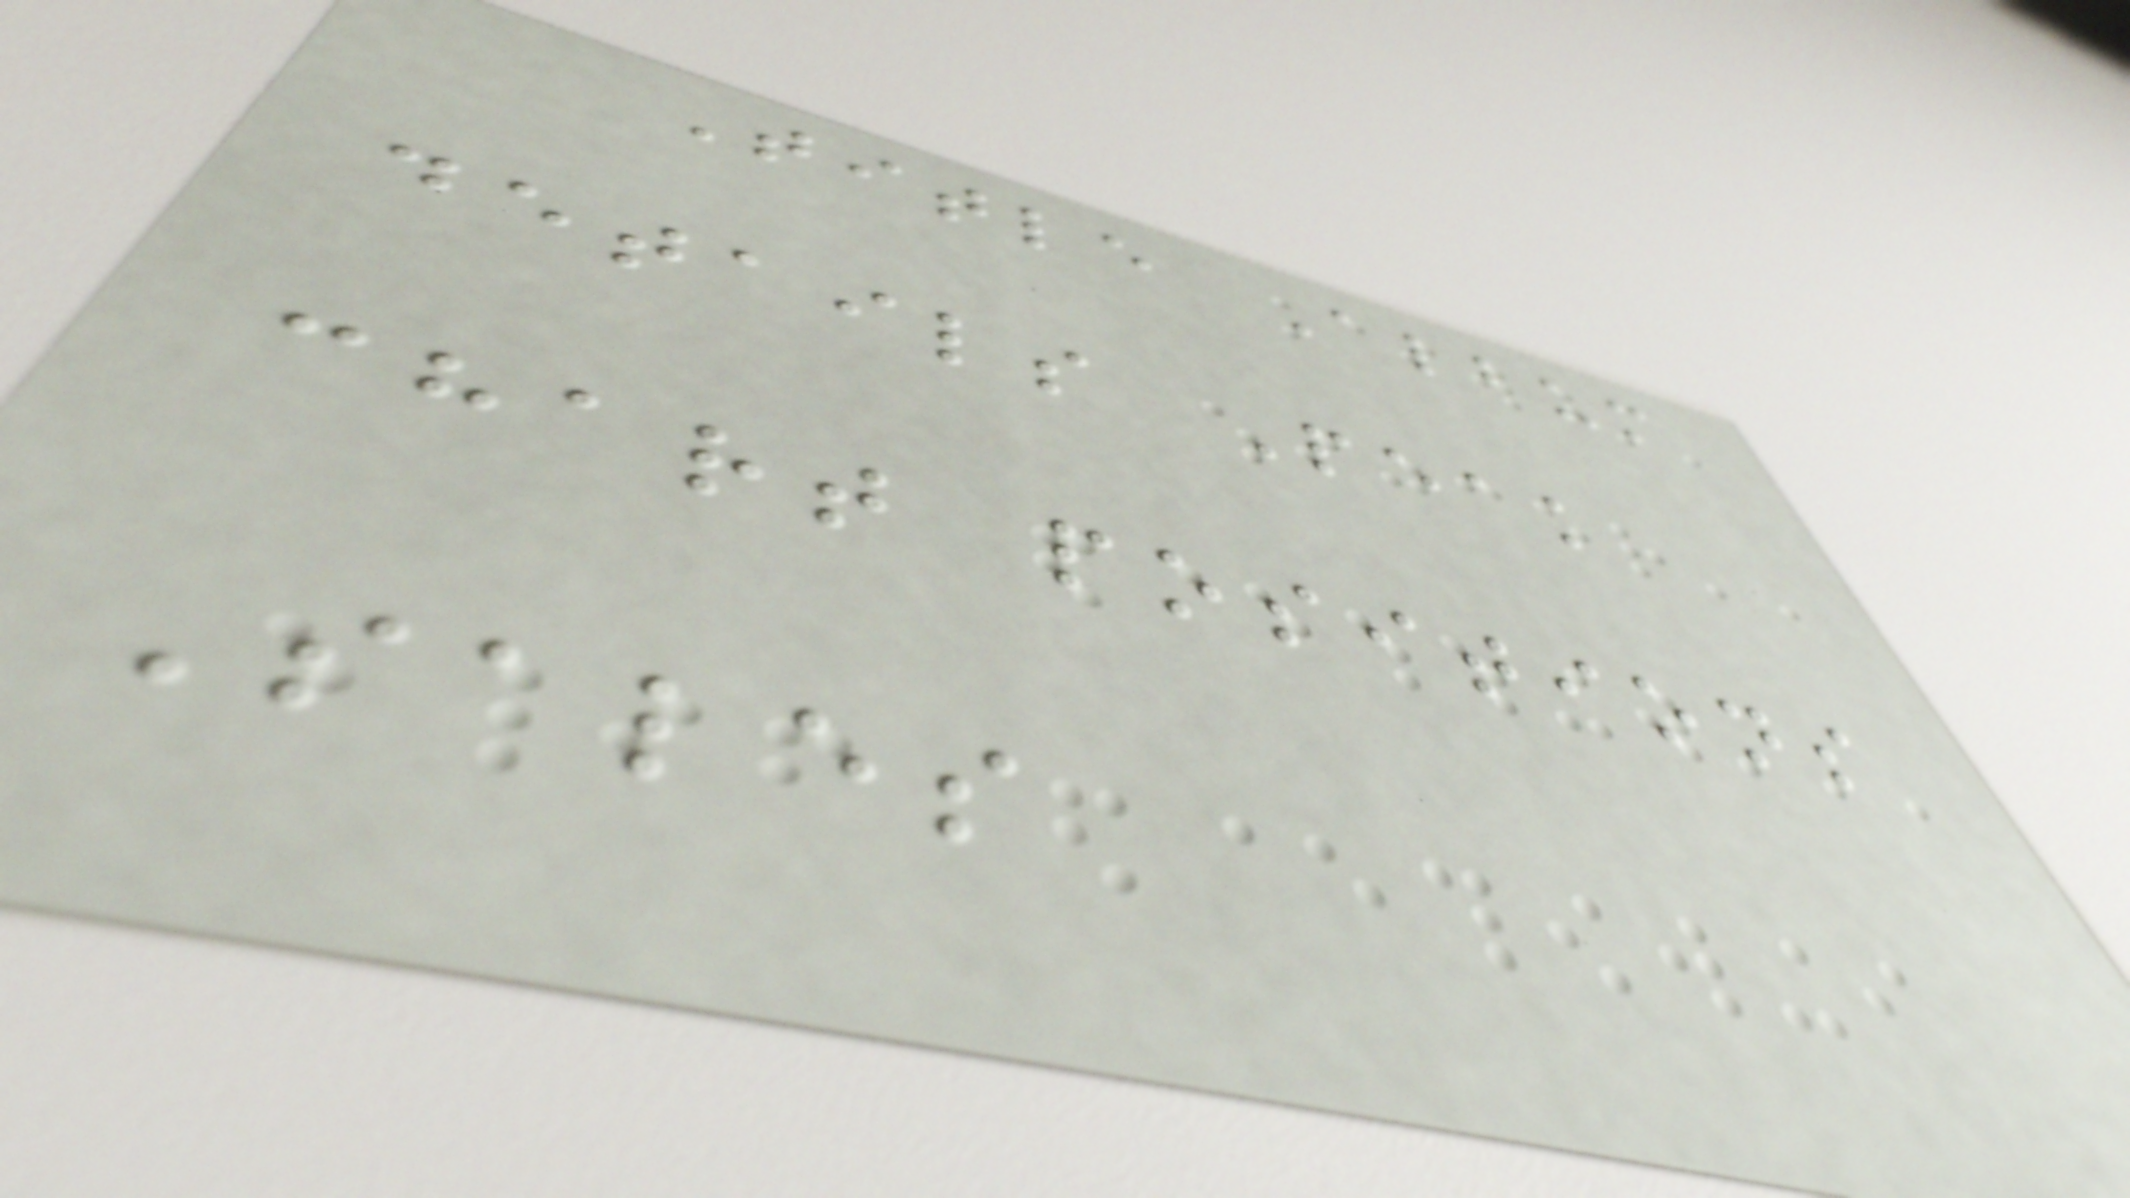Title Album
details Peak
chart positions
Sales
